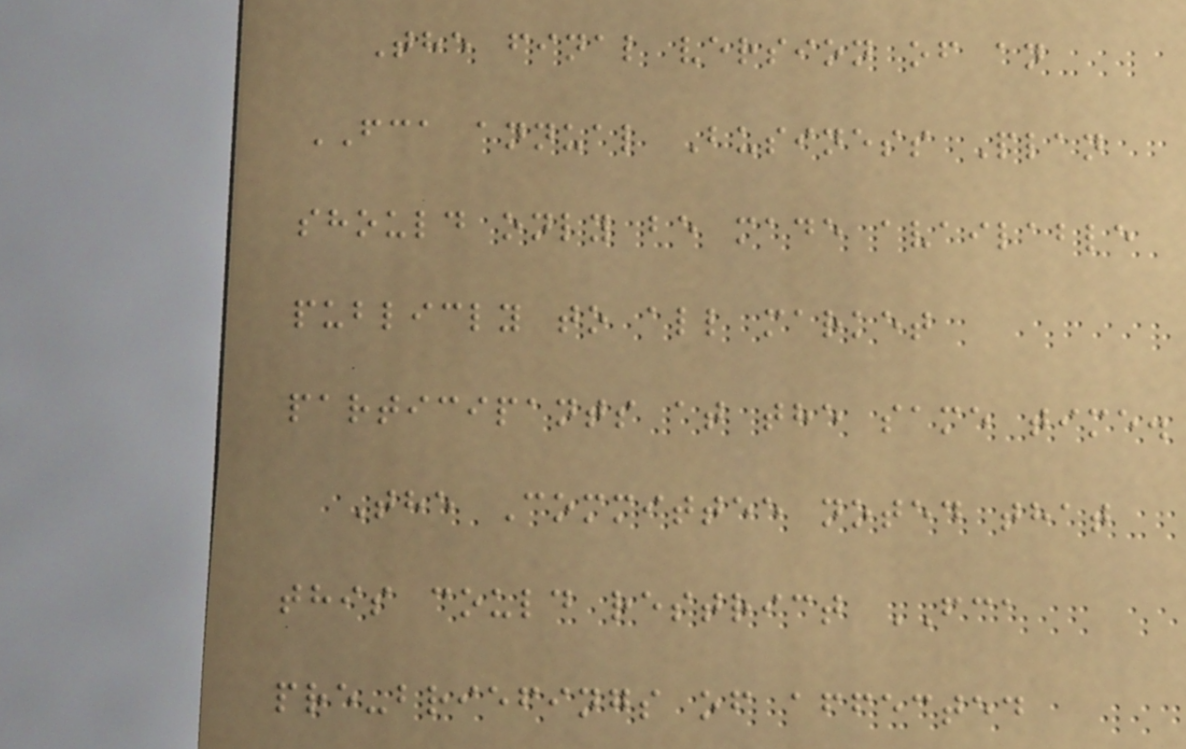The final version of an
FCA annual Business Plan
should only be made available
publicly to all market
participants at the same time.
The Committee noted that
this could restrict FCA
pre-briefings of affected
